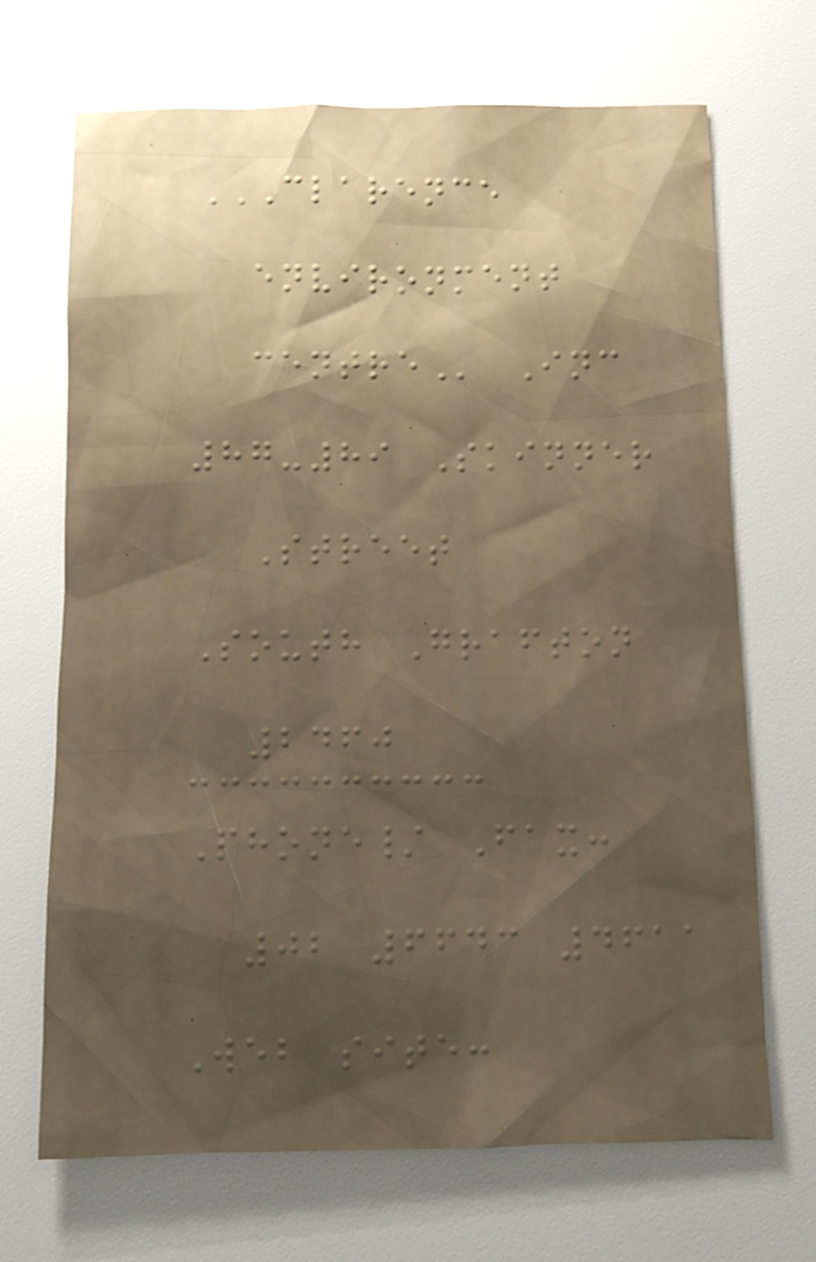CLARENCE
ENVIRONMENT
CENTRE Inc
87-89 Skinner
Street
South Grafton
2460
Phone/ Fax:
02 6643 4611
Web site:
